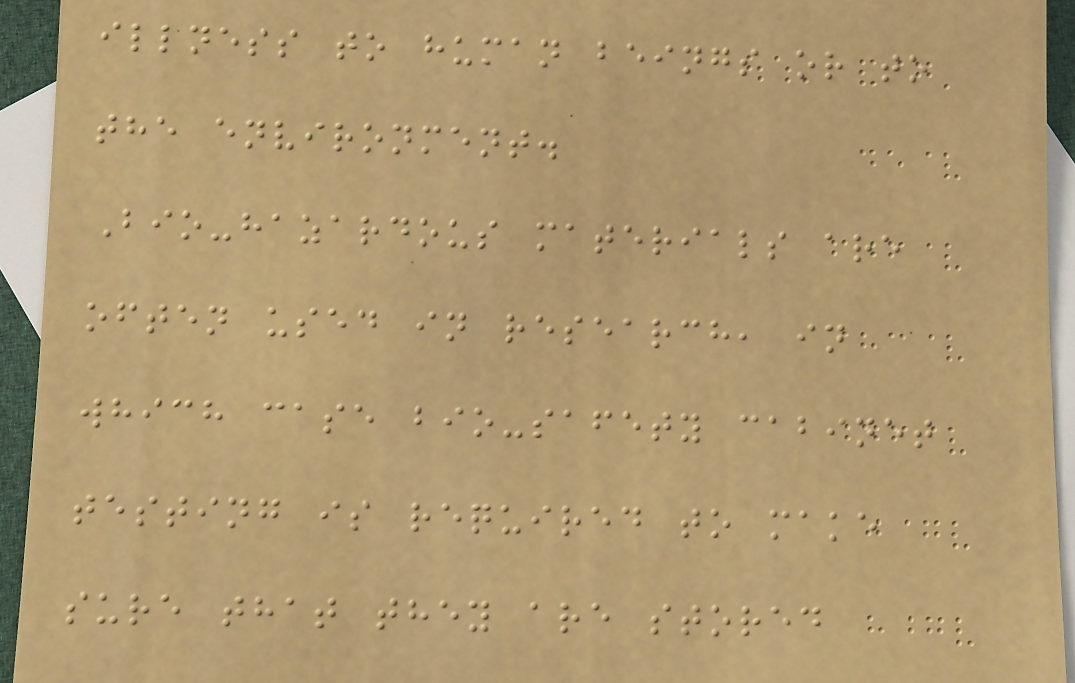illness to human beings or to
the environment.
Bio-hazardous materials are
often used in research, in
which case bio-safety cabinet
testing is required to make
sure that they are stored
